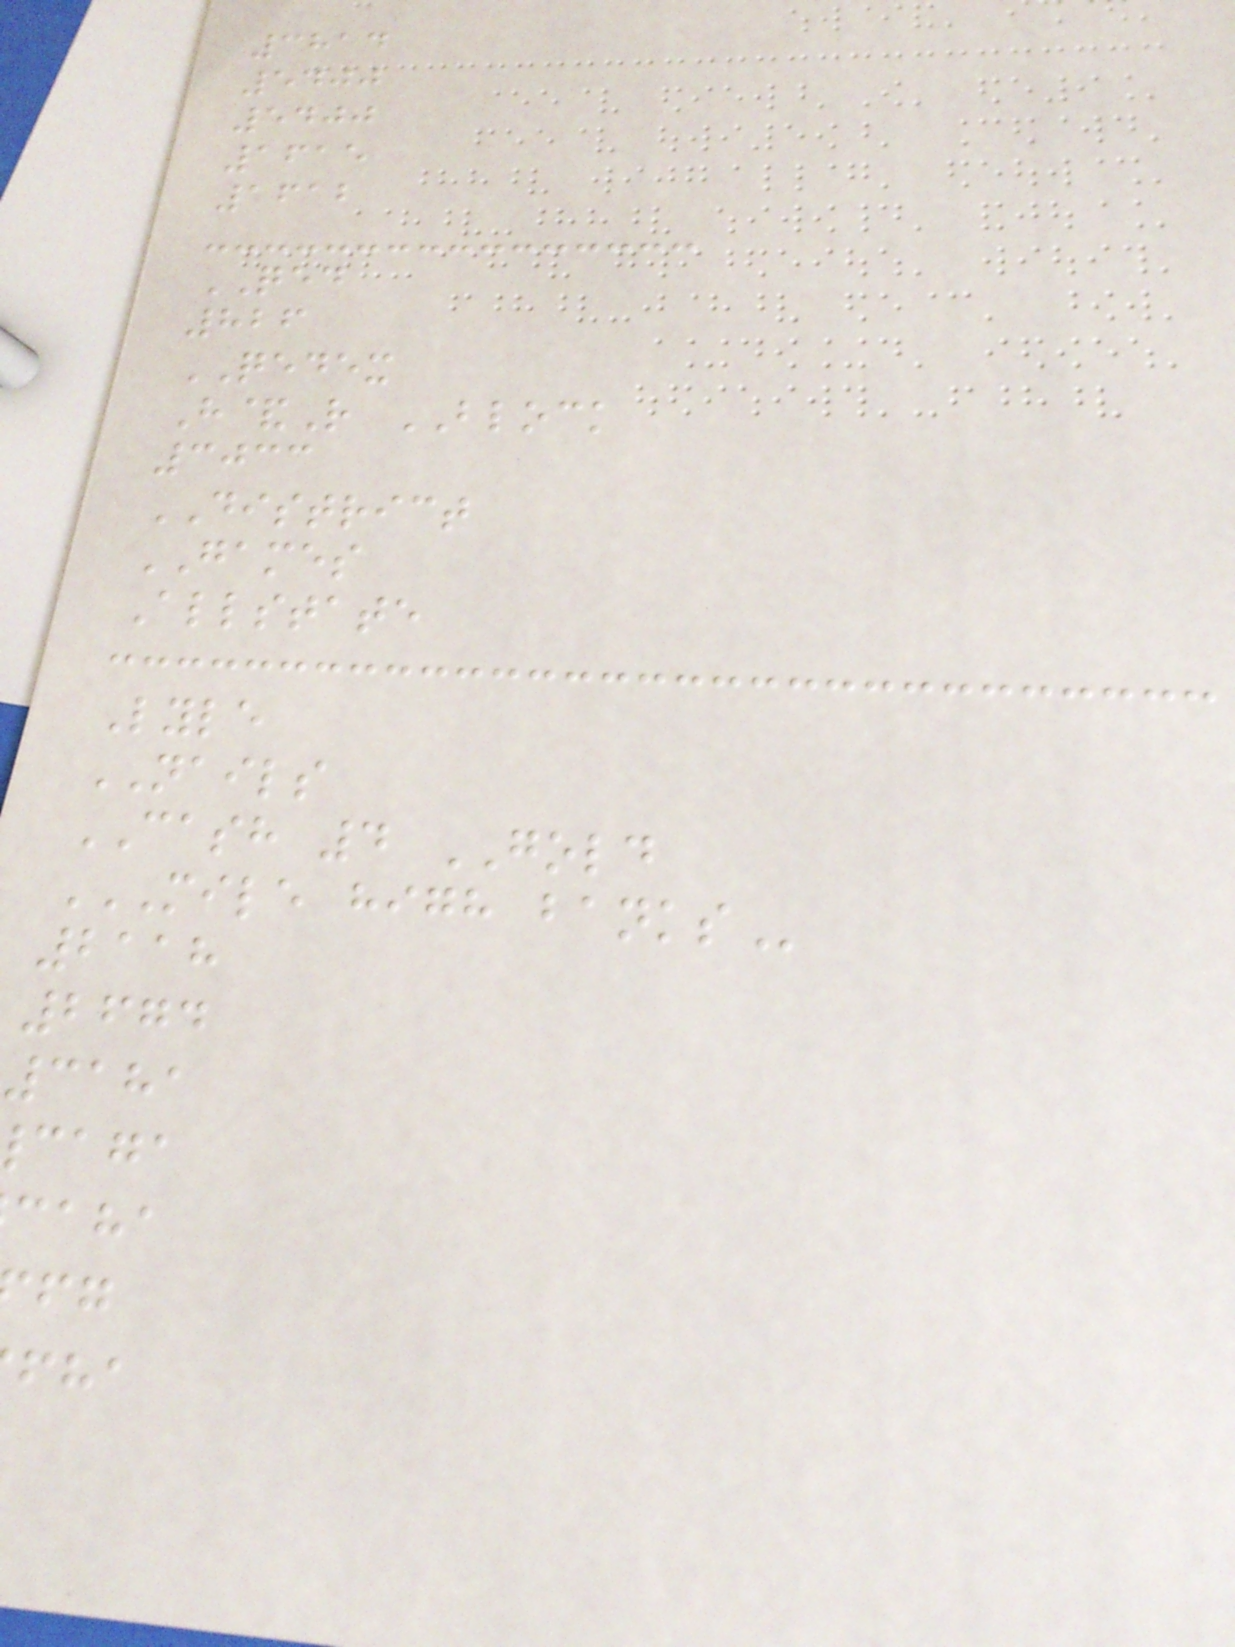3814
5400
5400
1615
1612
QED
826
QEDEX
H&R BLOCK
3033
DISTRICT
GAMES
Allstate
Lyle
NAILS
CASH 4 GOLD
MILE HIGH BANKS
2118
2674
3181
caga
caha
